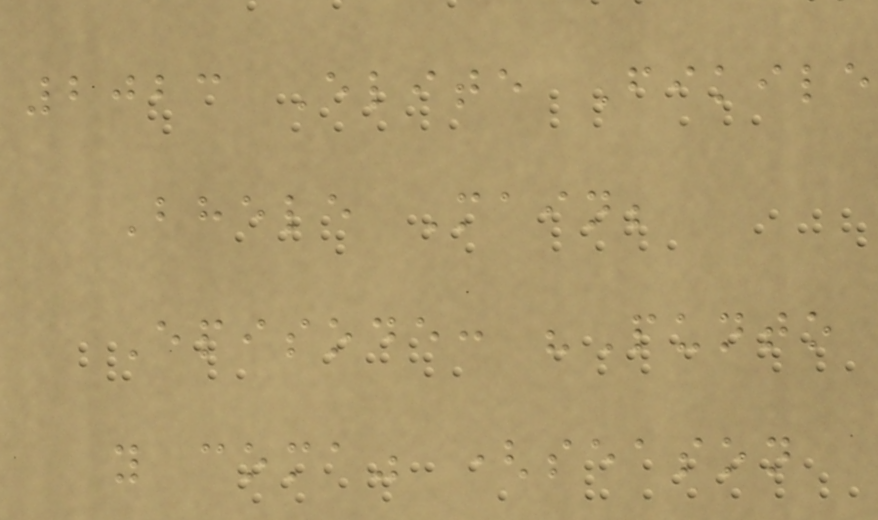2023 Elite Fikile
Bhele Main;
Episode: "Punto
y coma" (season
